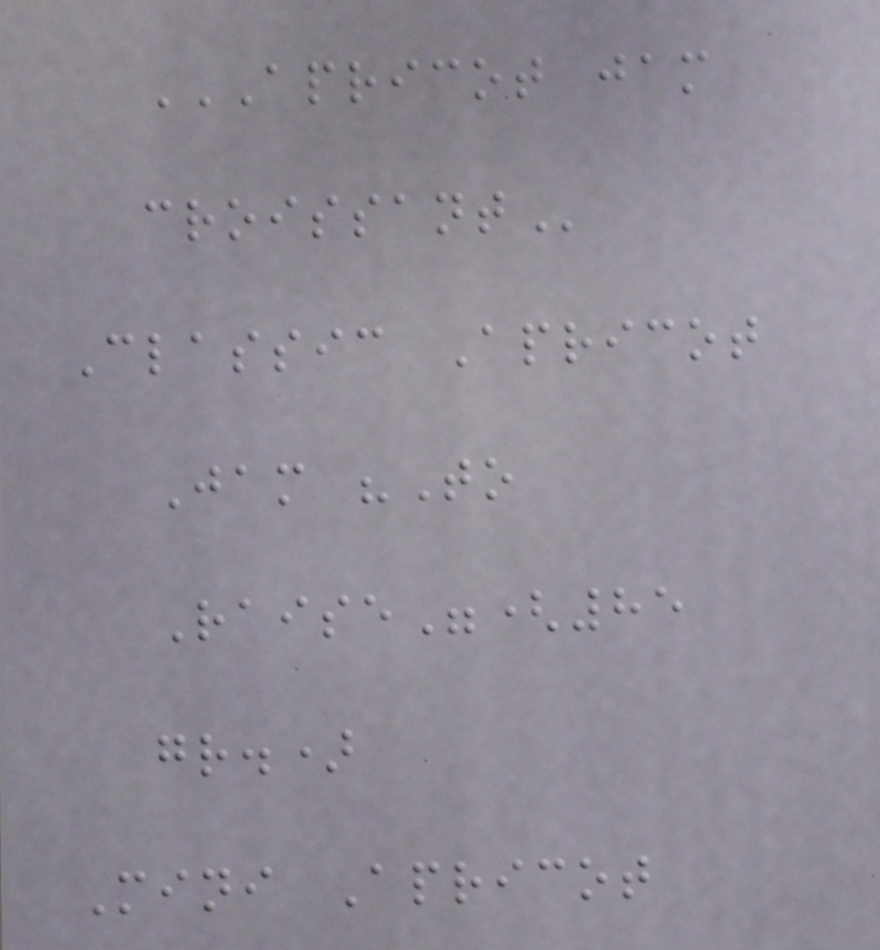APRICOT JAM
CROISSANT
Classic Apricot
Jam "To
Raise"(85
gr.)
Mini Apricot
